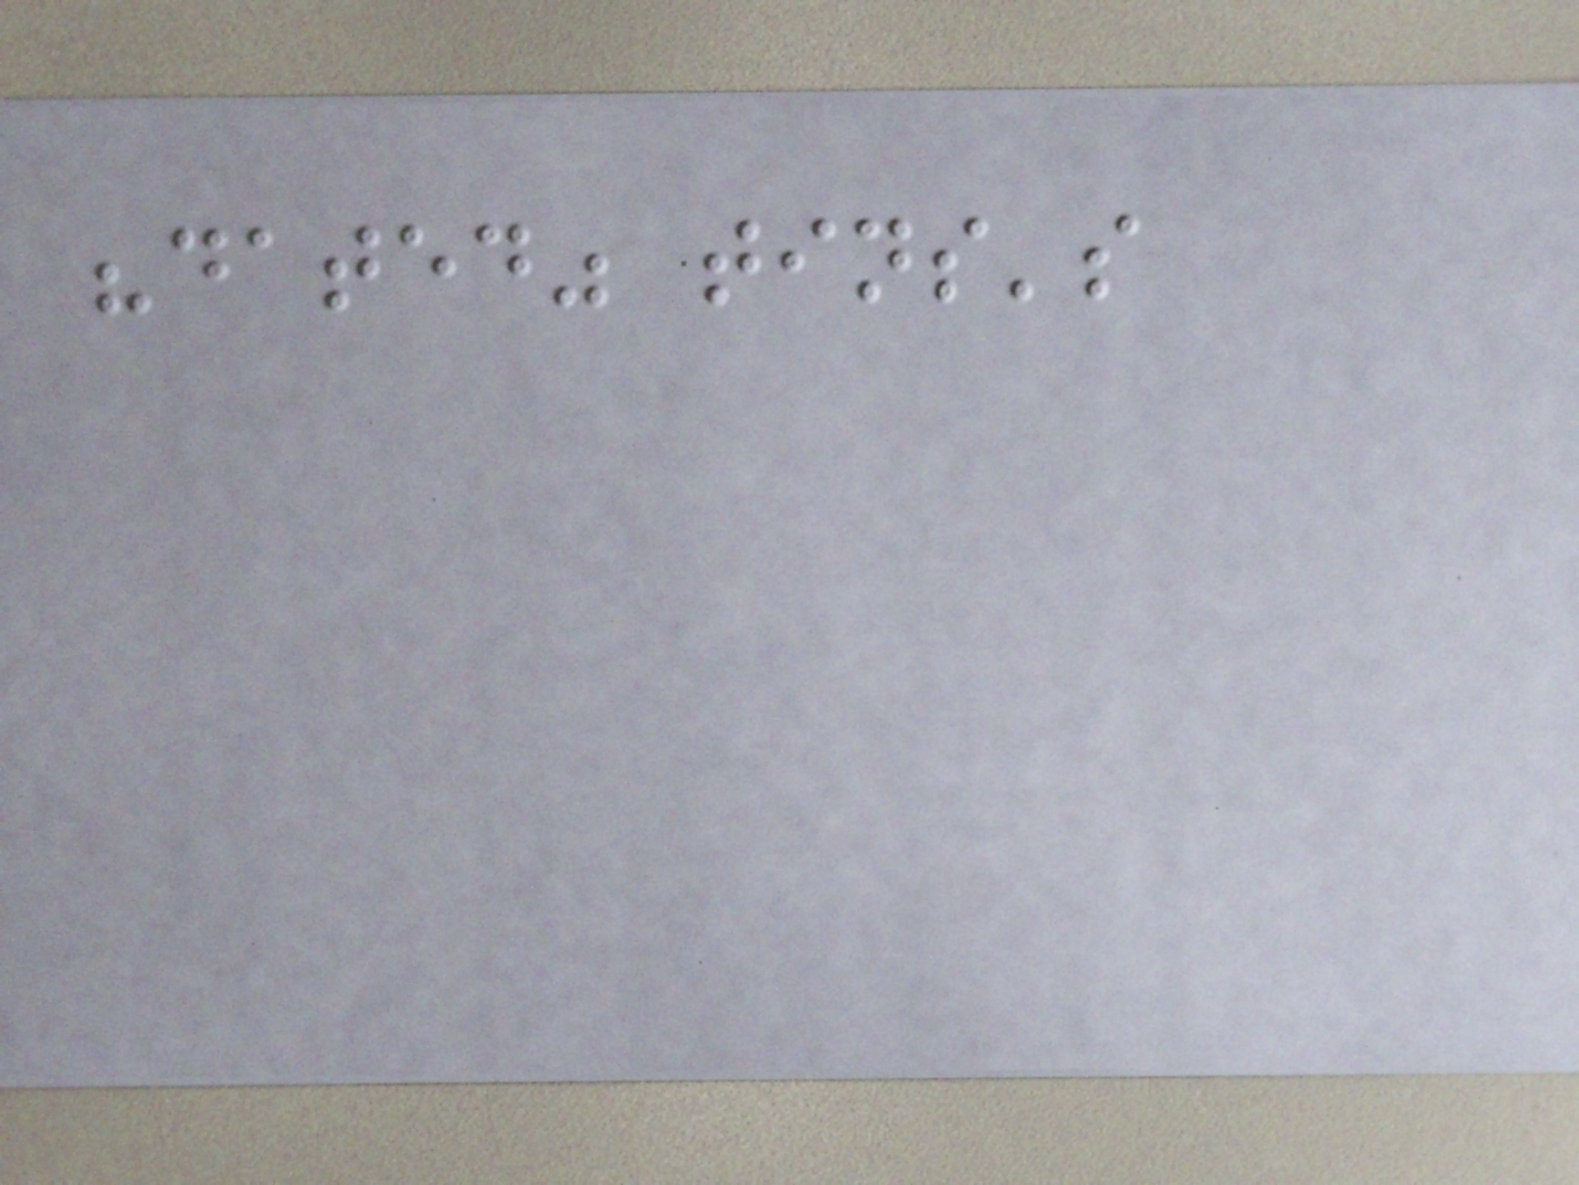"dated" tins's
